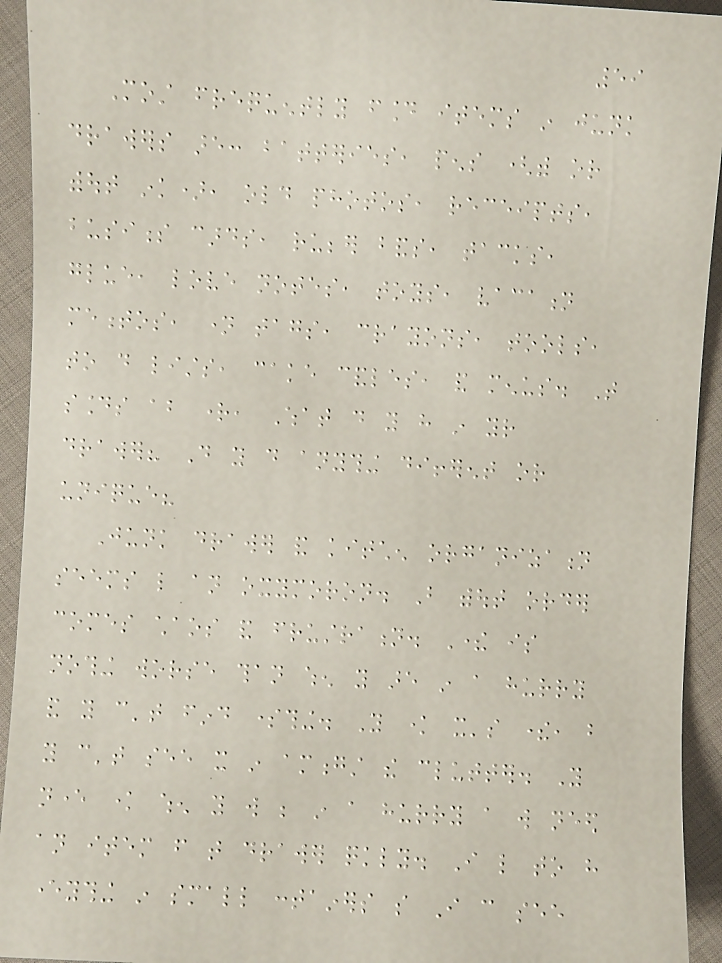59
Most frequently found items in junk
drawers are: batteries, pens (with or
without ink), old photos, receipts,
business cards, rubber bands, tacks,
glue, love notes, toys, vacation
mementos, name tags, crayons, tools,
to do lists, cake candles, and menus. That
sounds about right, What do you have in your
drawer? Do you do anything different or
unique?
Junk drawer and kitchen organization
seems like an oxymoron. But without order
comes chaos and frustration. There is
nothing worse than when you are in a hurry
and you can't find something. You know it's there, but
you can't see it in amongst the clutter. You
never know when you will be in a hurry a will need
an item from that drawer quickly. I like to have
everything in small containers so I can see
